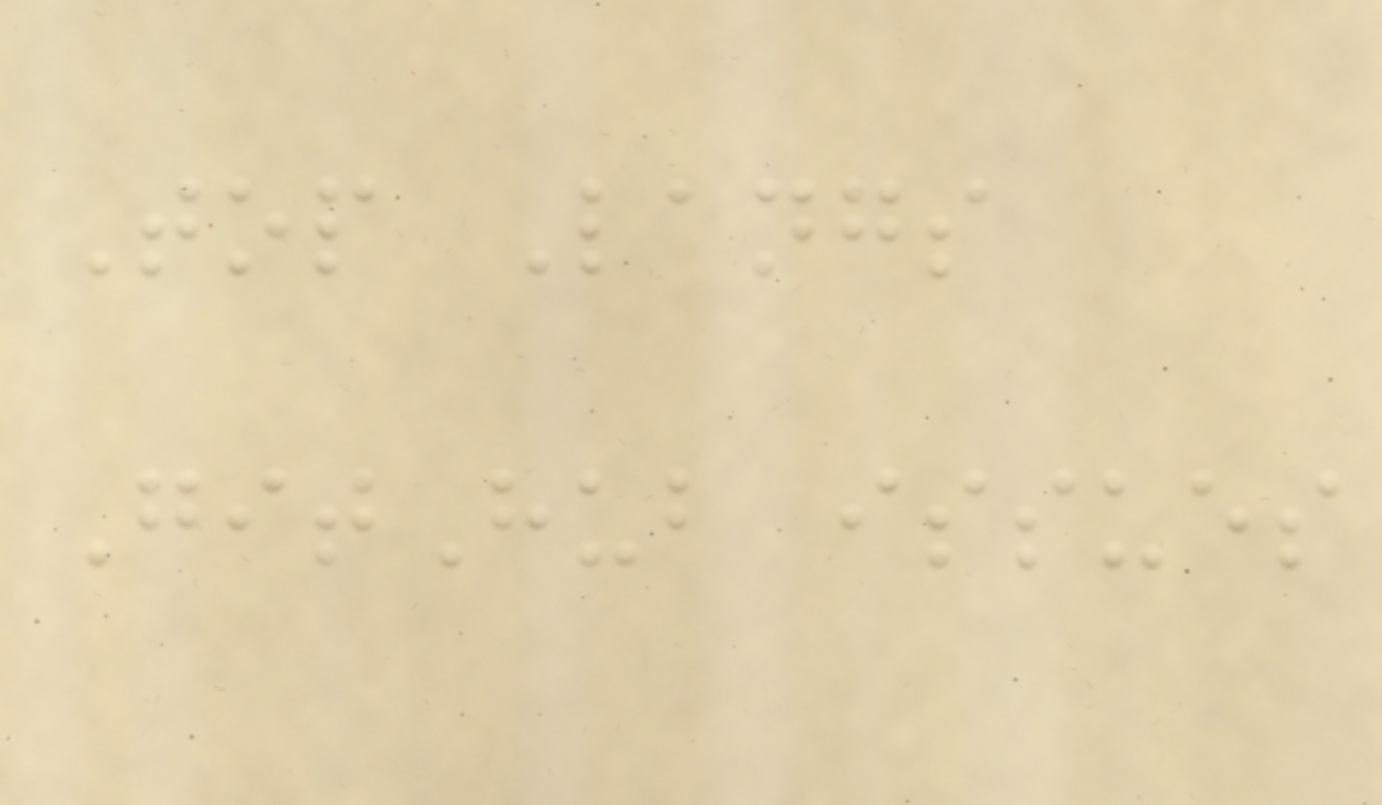Top Langs
GitHub issues
